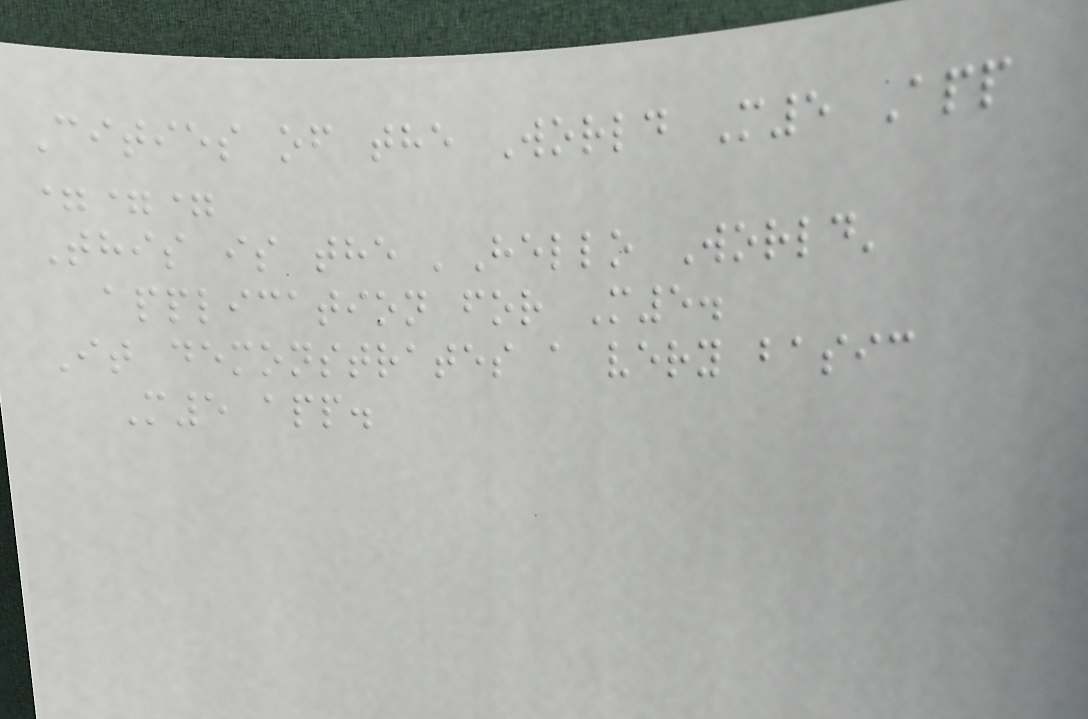Cities of the World M5 App
===
This is the 'Hello World'
application for M5.
It demonstrates a very basic
M5 app.
